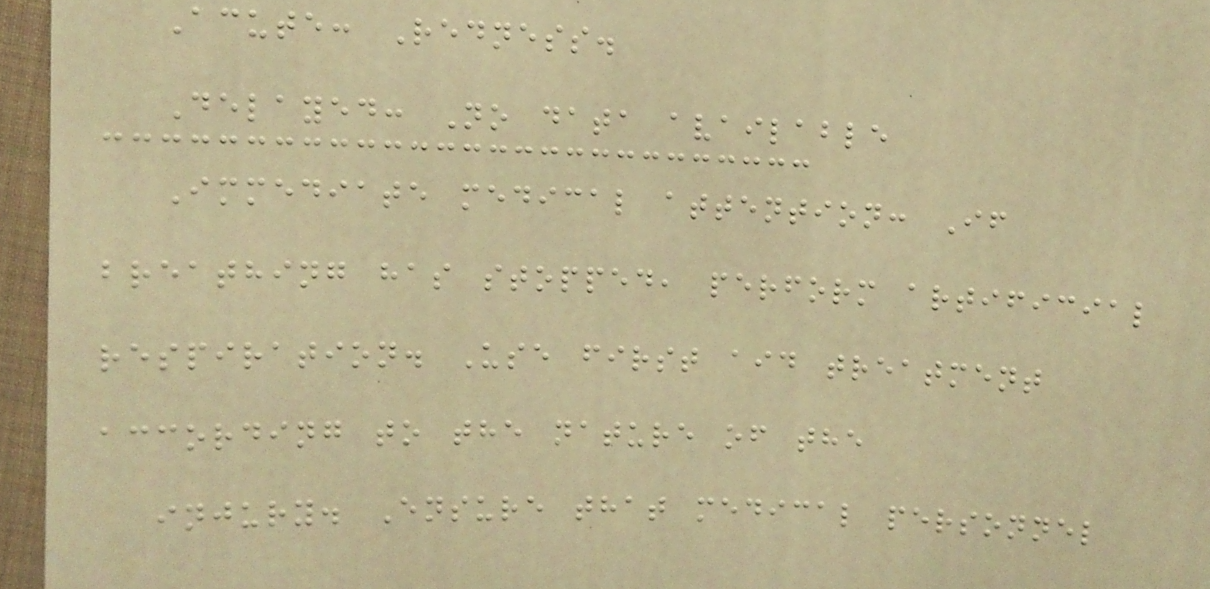Acute: Redness.
Delayed: No data available
Immediate medical attention: If
breathing has stopped, perform artificial
respiration. Use first aid treatment
according to the nature of the
injury. Ensure that medical personnel
